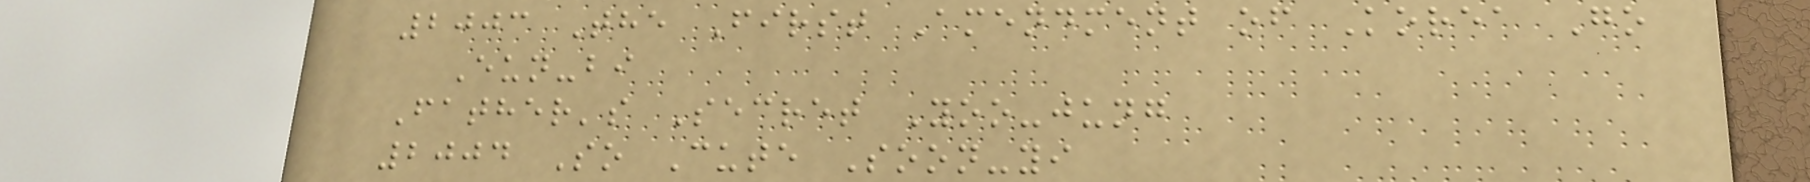2003 The First Amendment of Korea Go
Eun-bi
Father's Secret Yoo-jung
2004 So Cute Soon-yi
